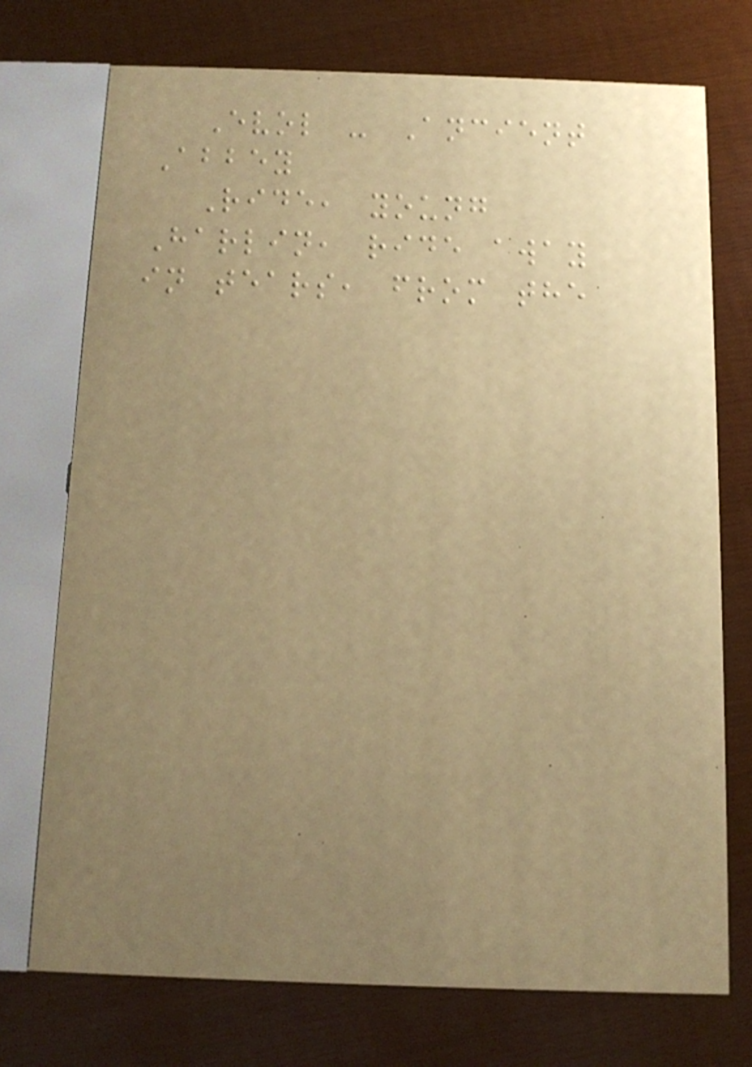Evol - Ancient
Abbey
Ride, young
Harlin, ride away
in tears, from the
